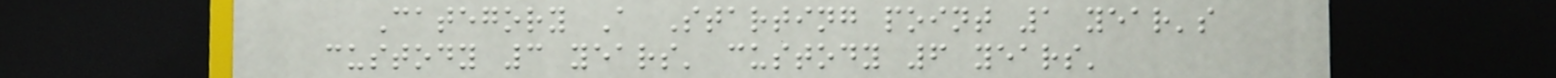Category A Starting point 1 year's
custody 3 years' custody 6 years'
